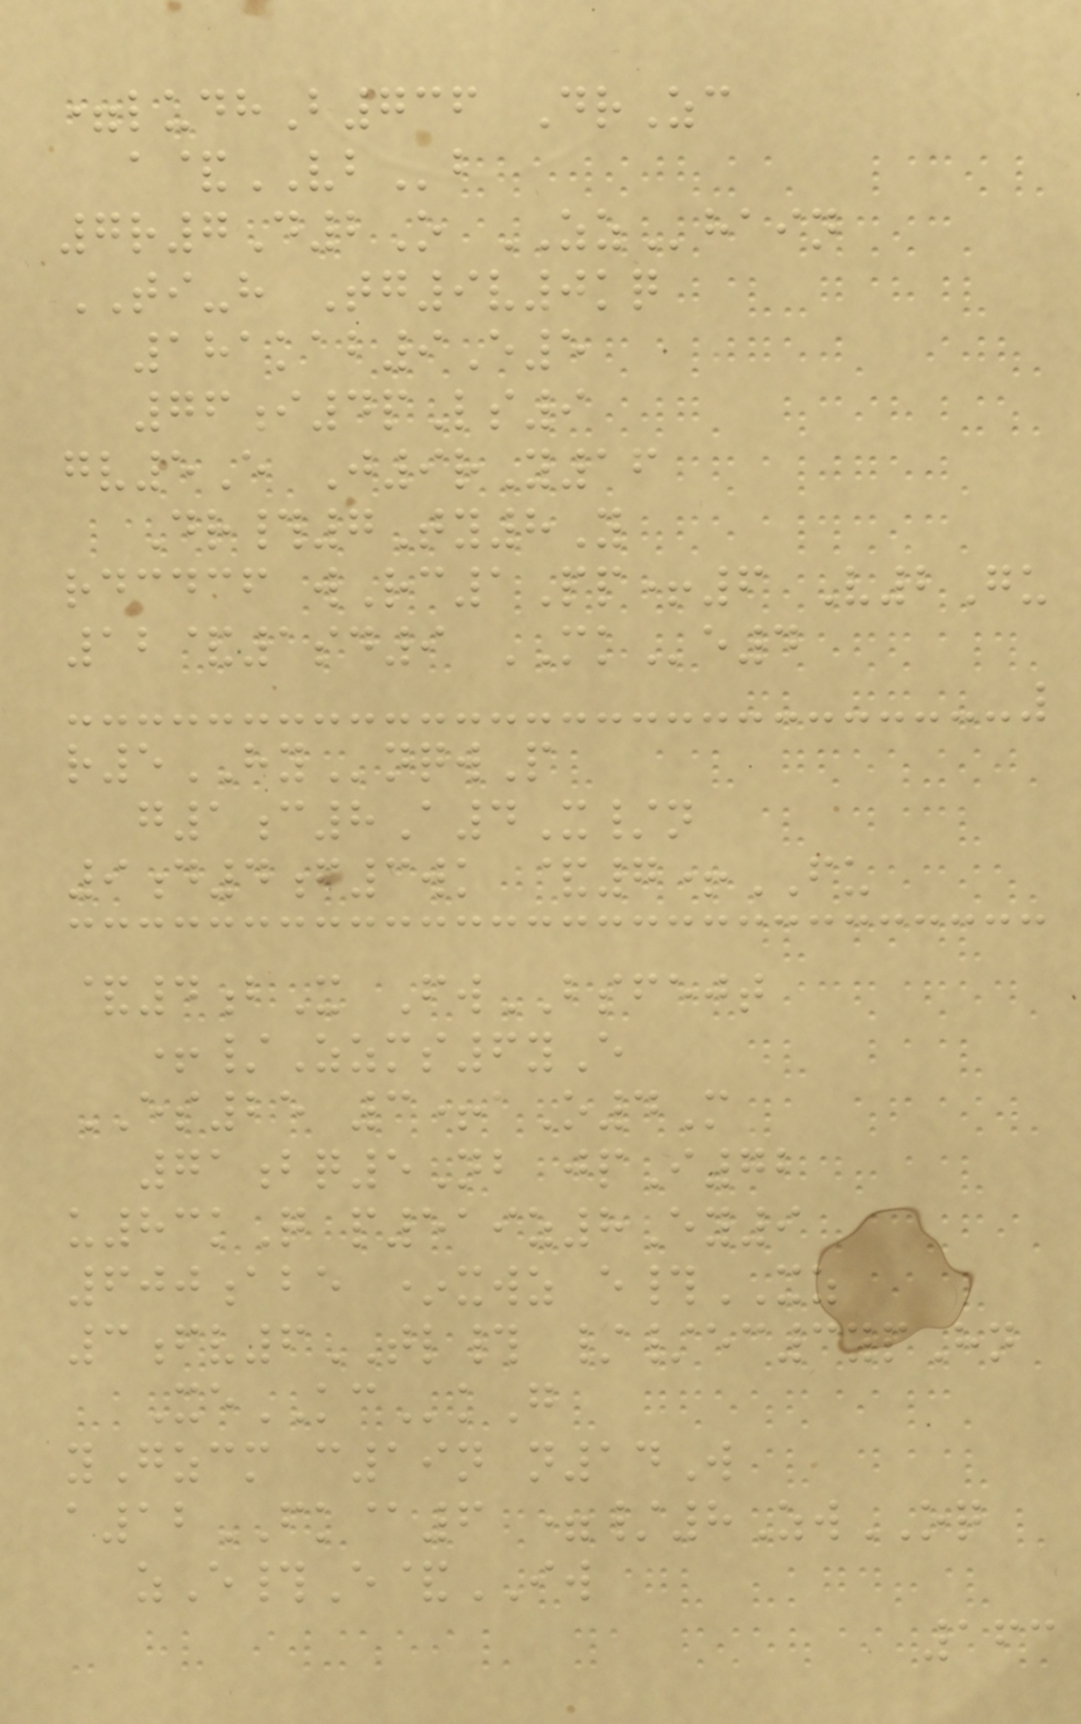=ludhB736 DrZc
a&VBb
7r7D2O ZZhain
TI-h Tg9v0kq
181kab9E5
76i4pLs9
gv5E J9rY16
Dr#7Ty8Y
rdcdcf wRc1Pp+6 V2Gu
12&1sd9 MKe4
r5HYnqwP
g1c8A4X/n
9d4f3wk &7+FU
&4bX FwBSFEJT
+/Zzms6yE
ES25 3+aO4M
71bq5Nb jpI72
u83kQ p519z8Ey9
600abe *xwz e#XZ
3fv6TL# //ec3ypHn
XeKCkG
yGzcm c19n n14W
a12FK@6 =/8ZwOQ
zE#E&IW
163
